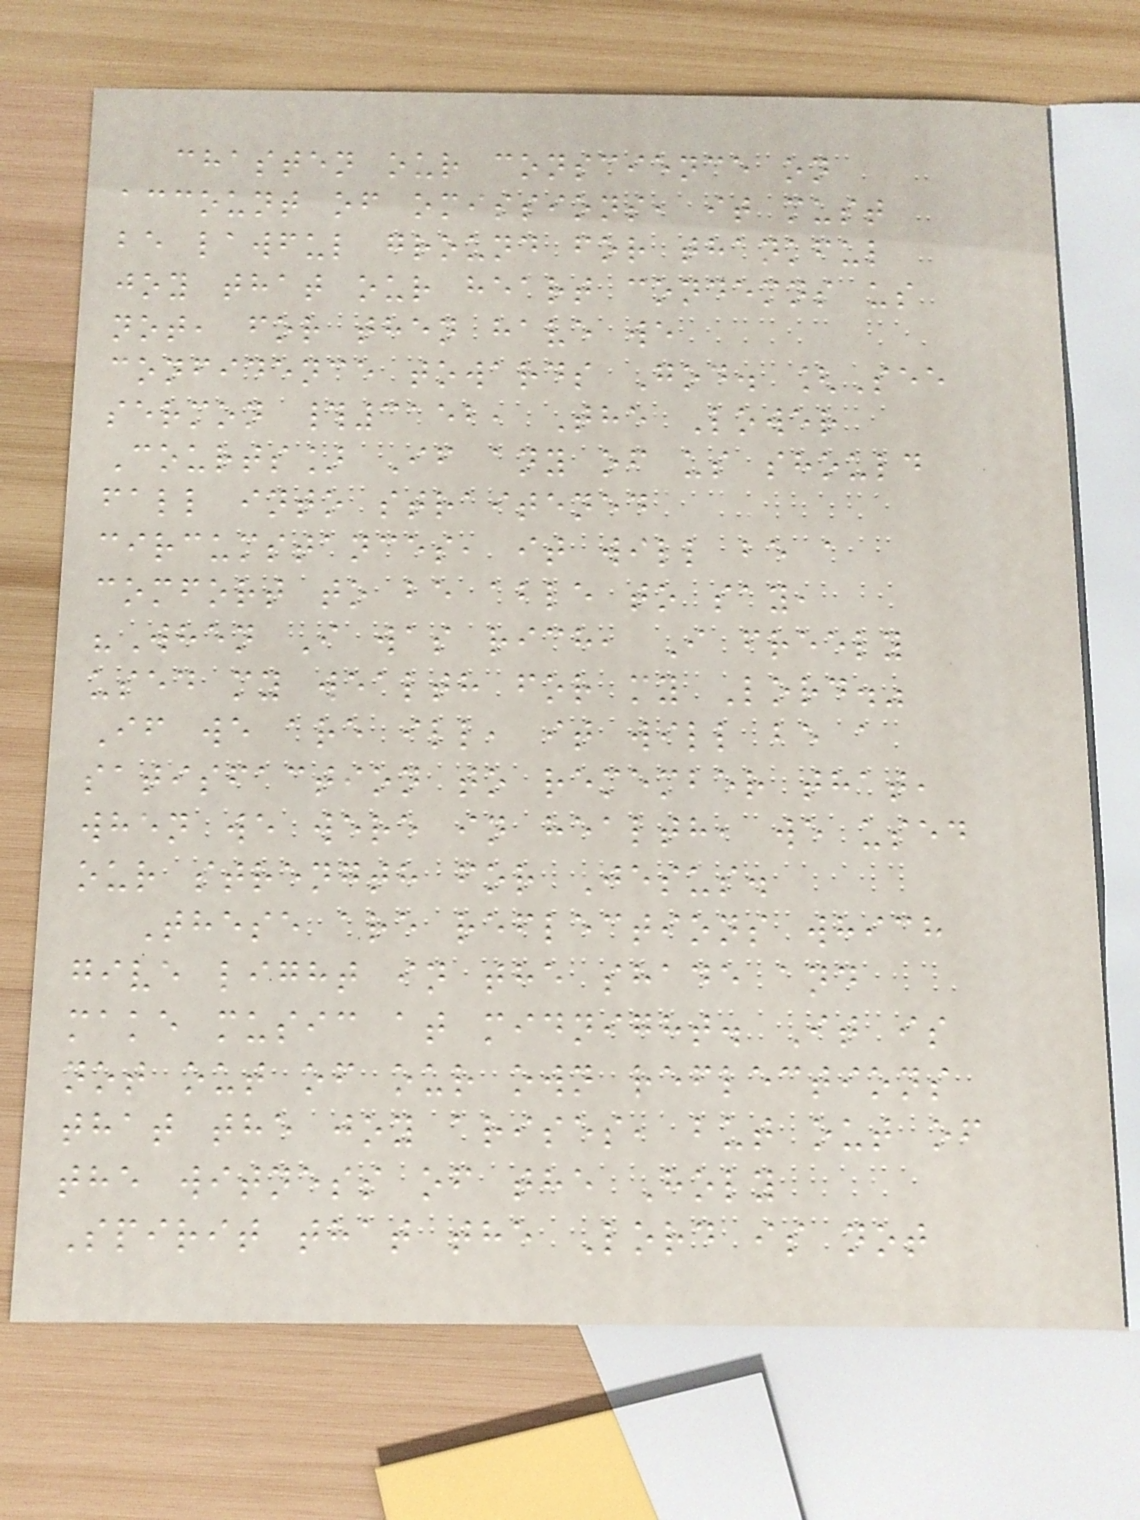chasten our conscience on
account of omissions, it must
be lawful ground for thankful
joy that our heart condemns us
not, for then have we
confidence towards God. [See
sermon #3152, The Lower
Courts] If any of us should
fall into straitened
circumstances, it will be a
comfort to be able to say,
"When I was rich, I freely
used my wealth for my Lord."
If we are ill, it will be a
satisfaction to remember that,
when we were in health, we used
our strength for Jesus.
These are reflections which
give light in the shade and
make music at midnight. It is
not out of our own reflections
that the joy arises, but out of
the witness of the Holy
Spirit that the Lord is not
